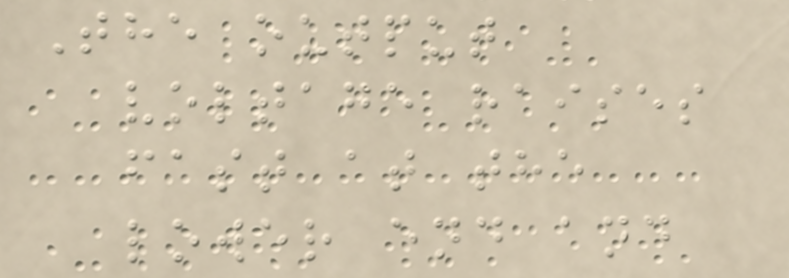The output
voltage raises
fast at the
lower end and
